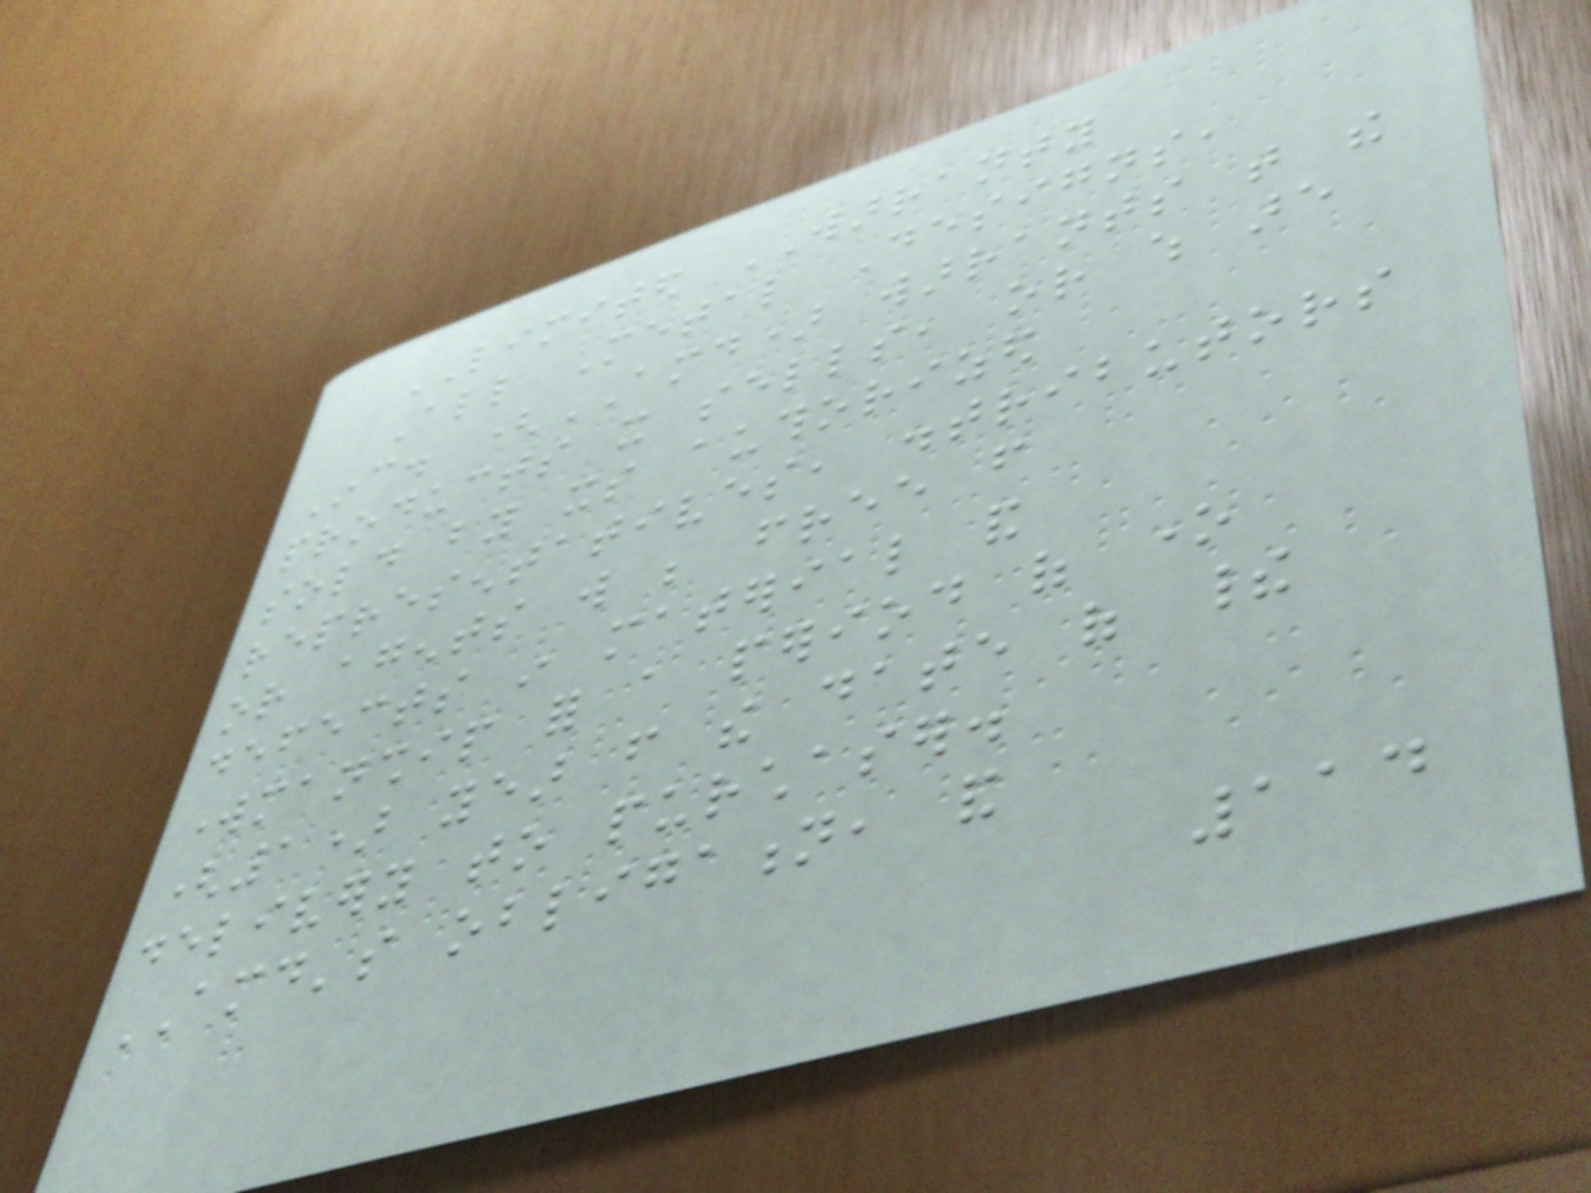LIMITED WARRANTY
All Metal Designs,
Inc. (AMD) warrants that the
products it sells, or which are
sold by its authorized
representatives, distributors
or agents will be free from
defects in material and
workmanship for a period of one
(1) year from the date of their
delivery to purchaser.
AMD's obligation, and
114
